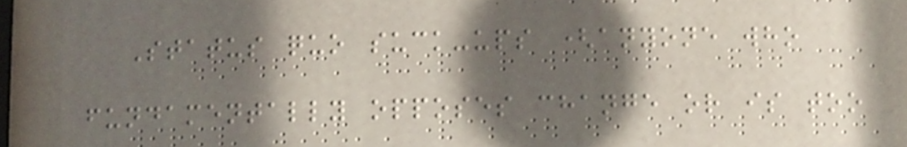Status quo suck-ups (anyone who
fundamentally opposes change or is too
